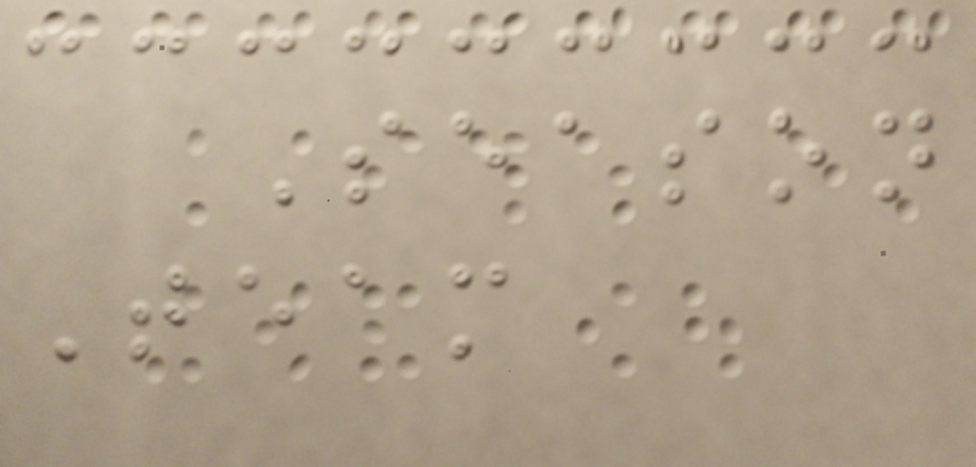Season
Team
